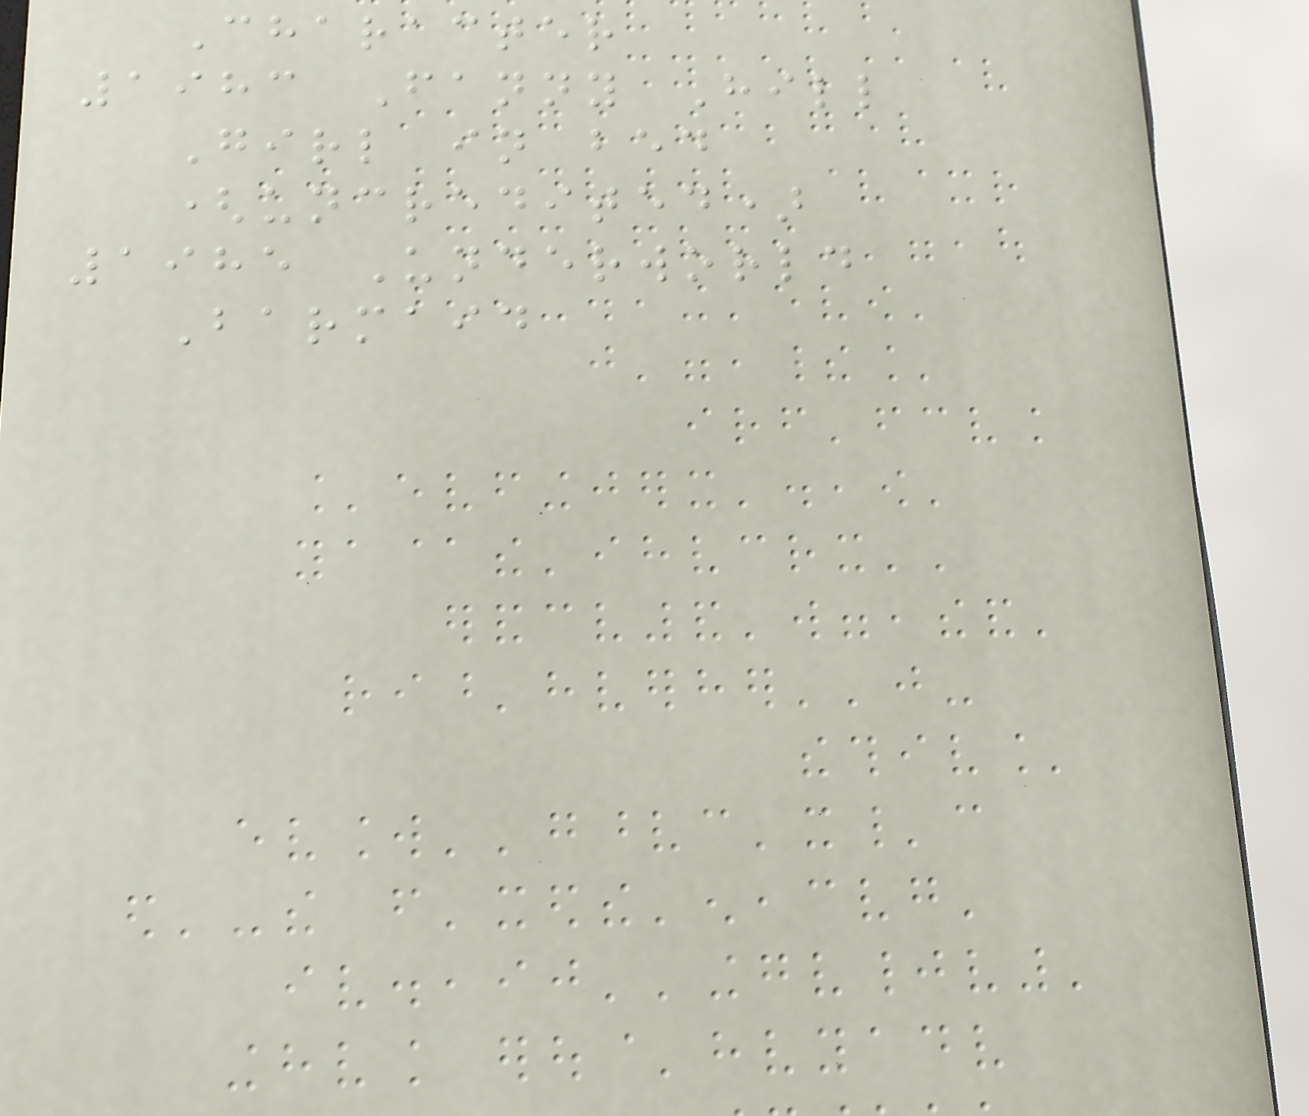Character
1983 Fanny Hill
Girl in bed
(uncredited)
1985 Underworld
Barmaid
